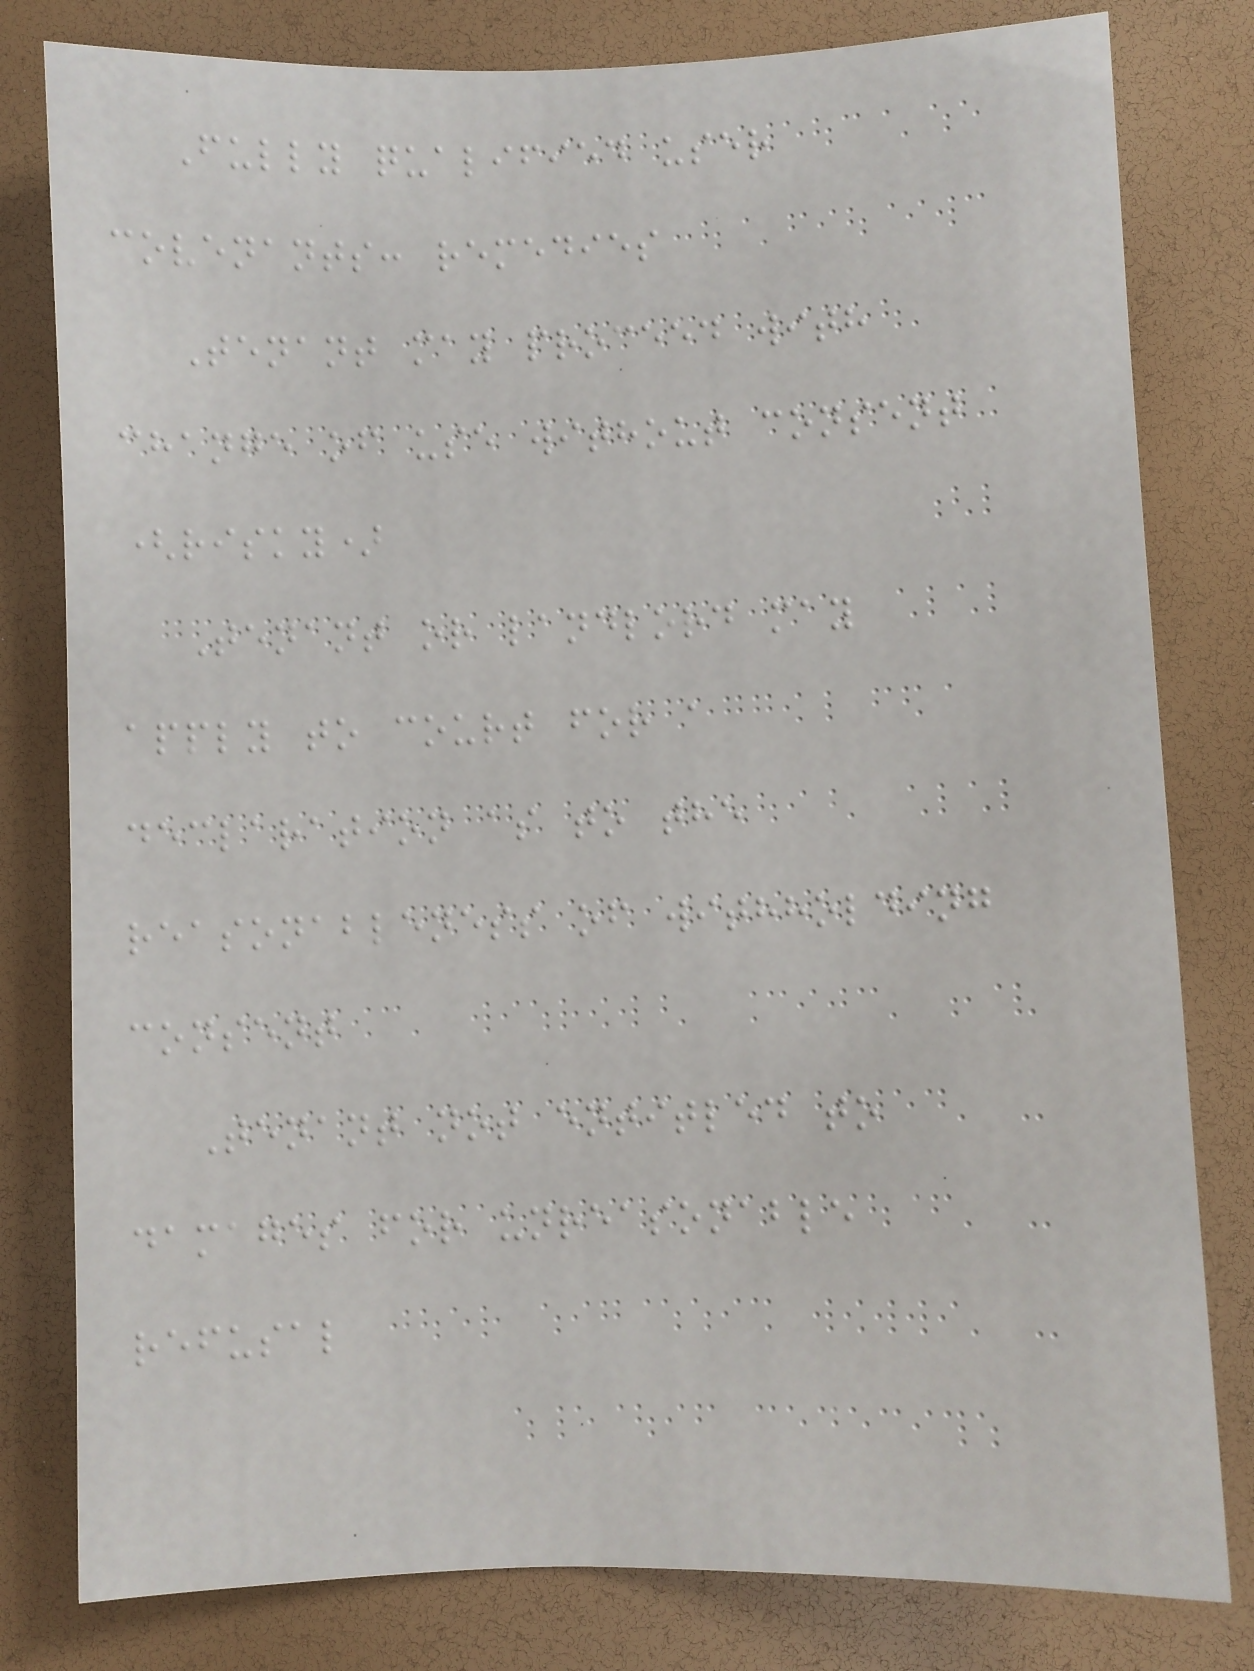Fully qualified user
covenants: remedies
Tenant may proceed with
change of use without consent
(risky)
Tenant or landlord may
apply to court for a
declaration as to the
reasonableness of withholding
consent
Tenant not entitled to
damages for unreasonable
refusal
